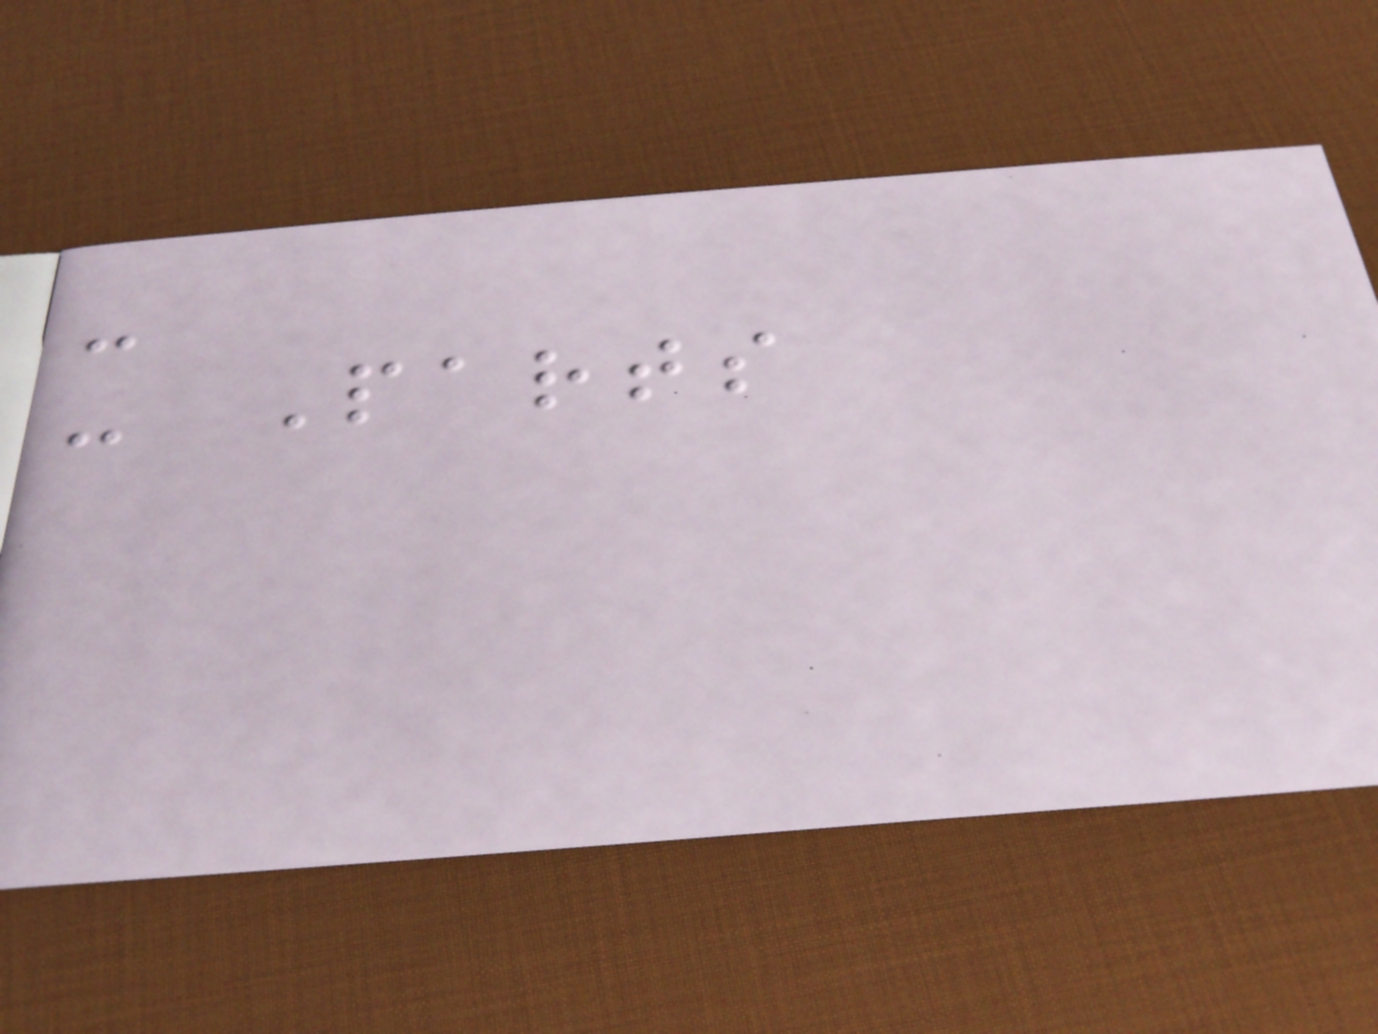-
- Parts
